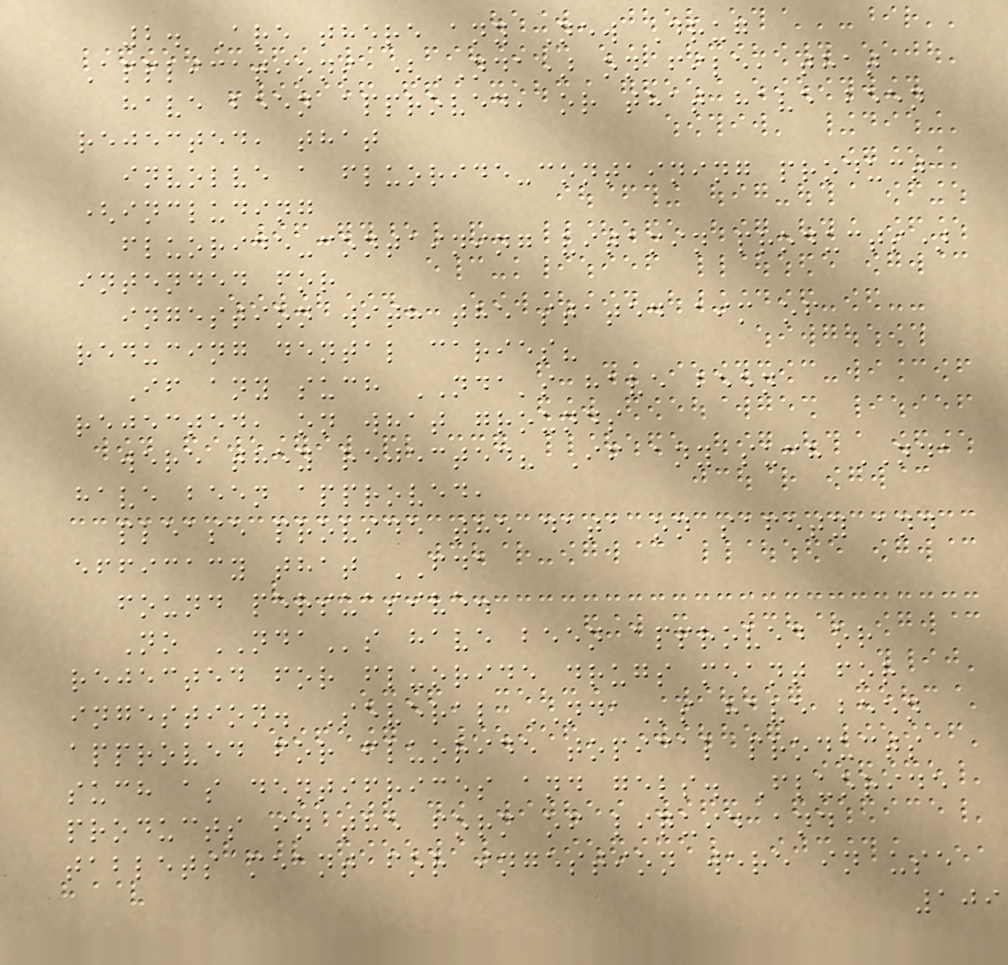2. Are there any New Drug
Applications (NDA) on file, that
have been approved, or that have been
rejected, that
involve a fluoride-containing product
(including
fluoride-containing vitamin products)
intended for
ingestion with the stated aim of
reducing dental caries?
If any such NDA's have been
rejected, on what grounds
were they rejected? If any such NDA
have been approved,
please provide the data on safety and
efficacy that FDA
found persuasive.
No NDAs have been approved or
rejected for fluoride drugs meant for
ingestion. Several NDAs have been
approved for fluoride topical products
such as dentifrices and gels. Fluoride
products in the form of liquid and
tablets meant for ingestion were in use
109
